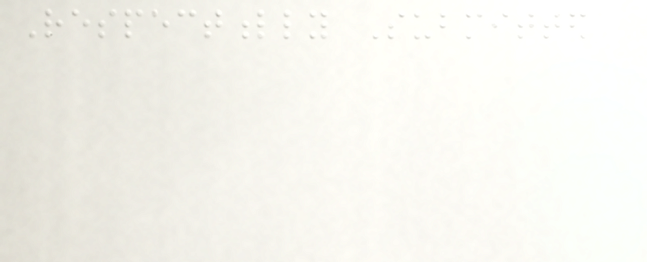Respectfully Submitted
